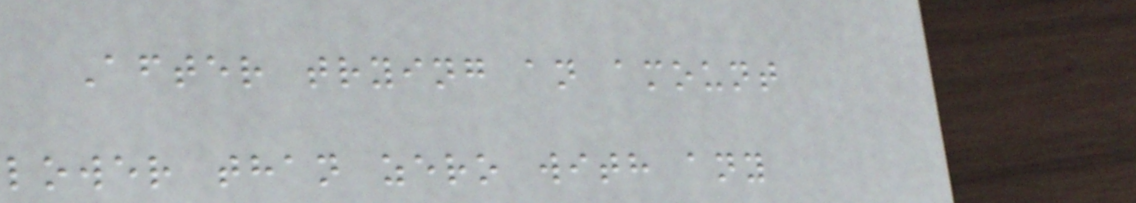After trying an amount
lower than zero with any
